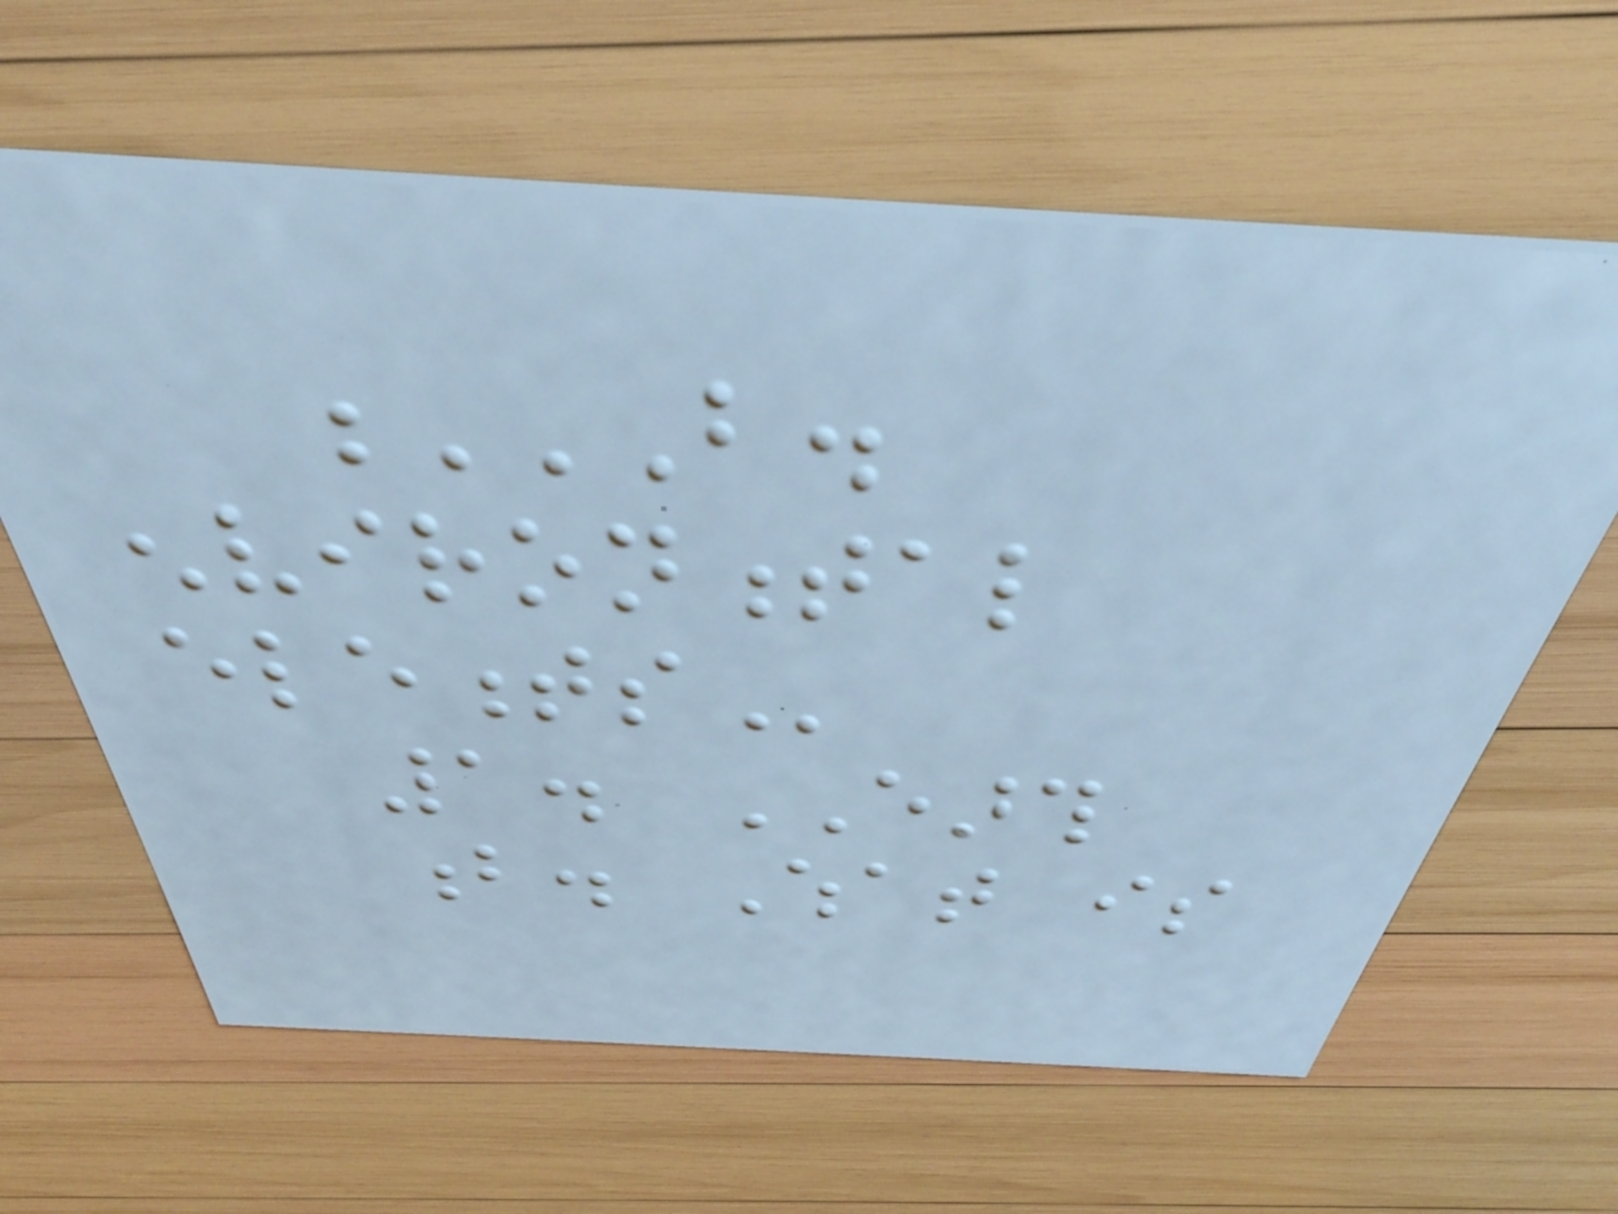B.
ENVIRONMENTAL
ELEMENTS
1. EARTH
b. What is
